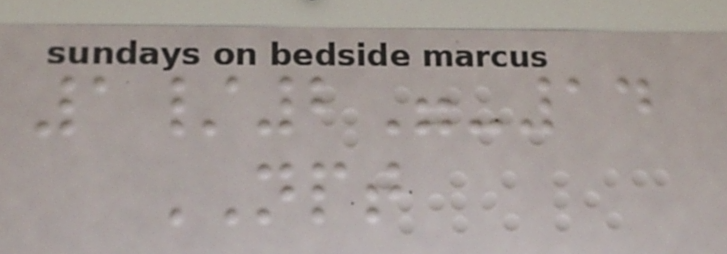1/2"-14
NPT
